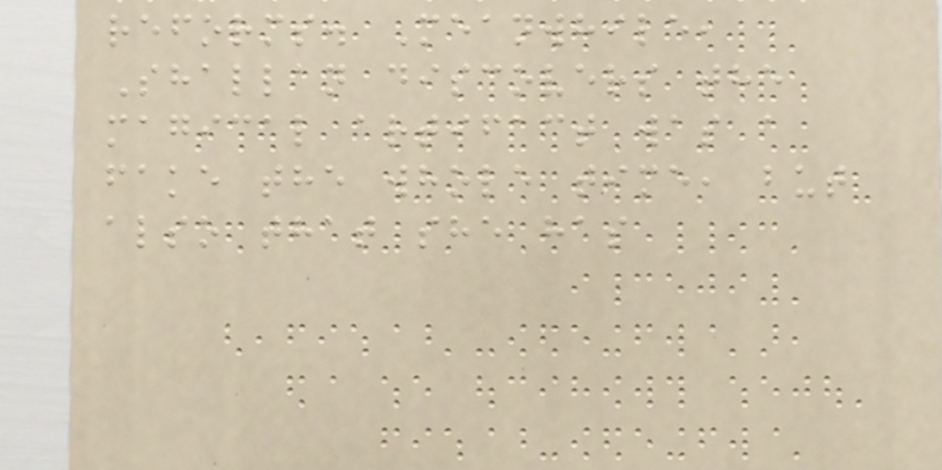reforms. Meanwhile,
Shallan discovers the
magical artifact was a
fake the whole time, but
also that she has
